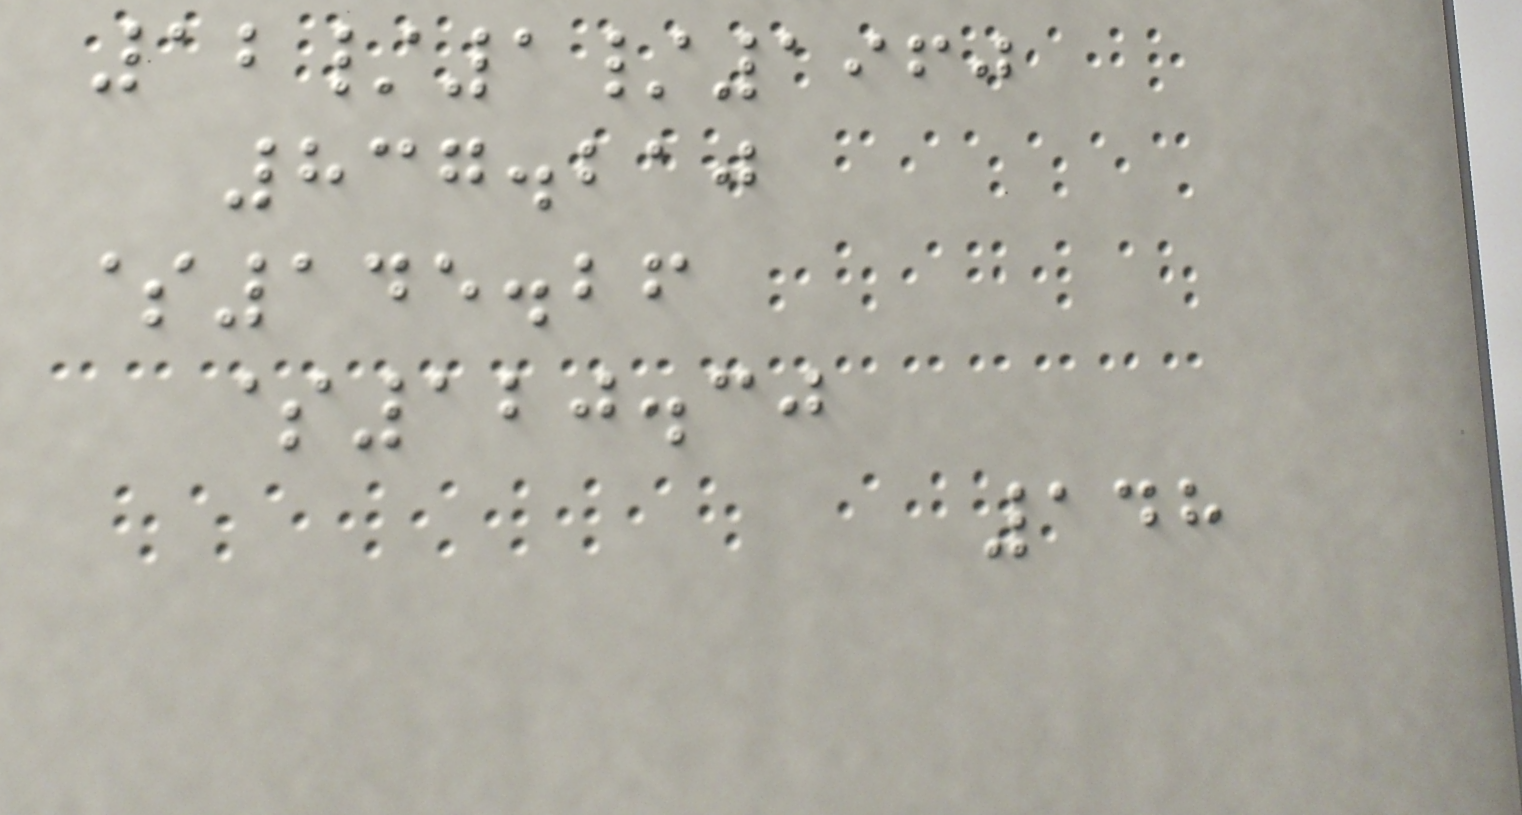12/1/1960
837.210
$145.26
$120.30
148
